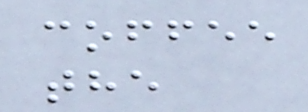coffee
the
